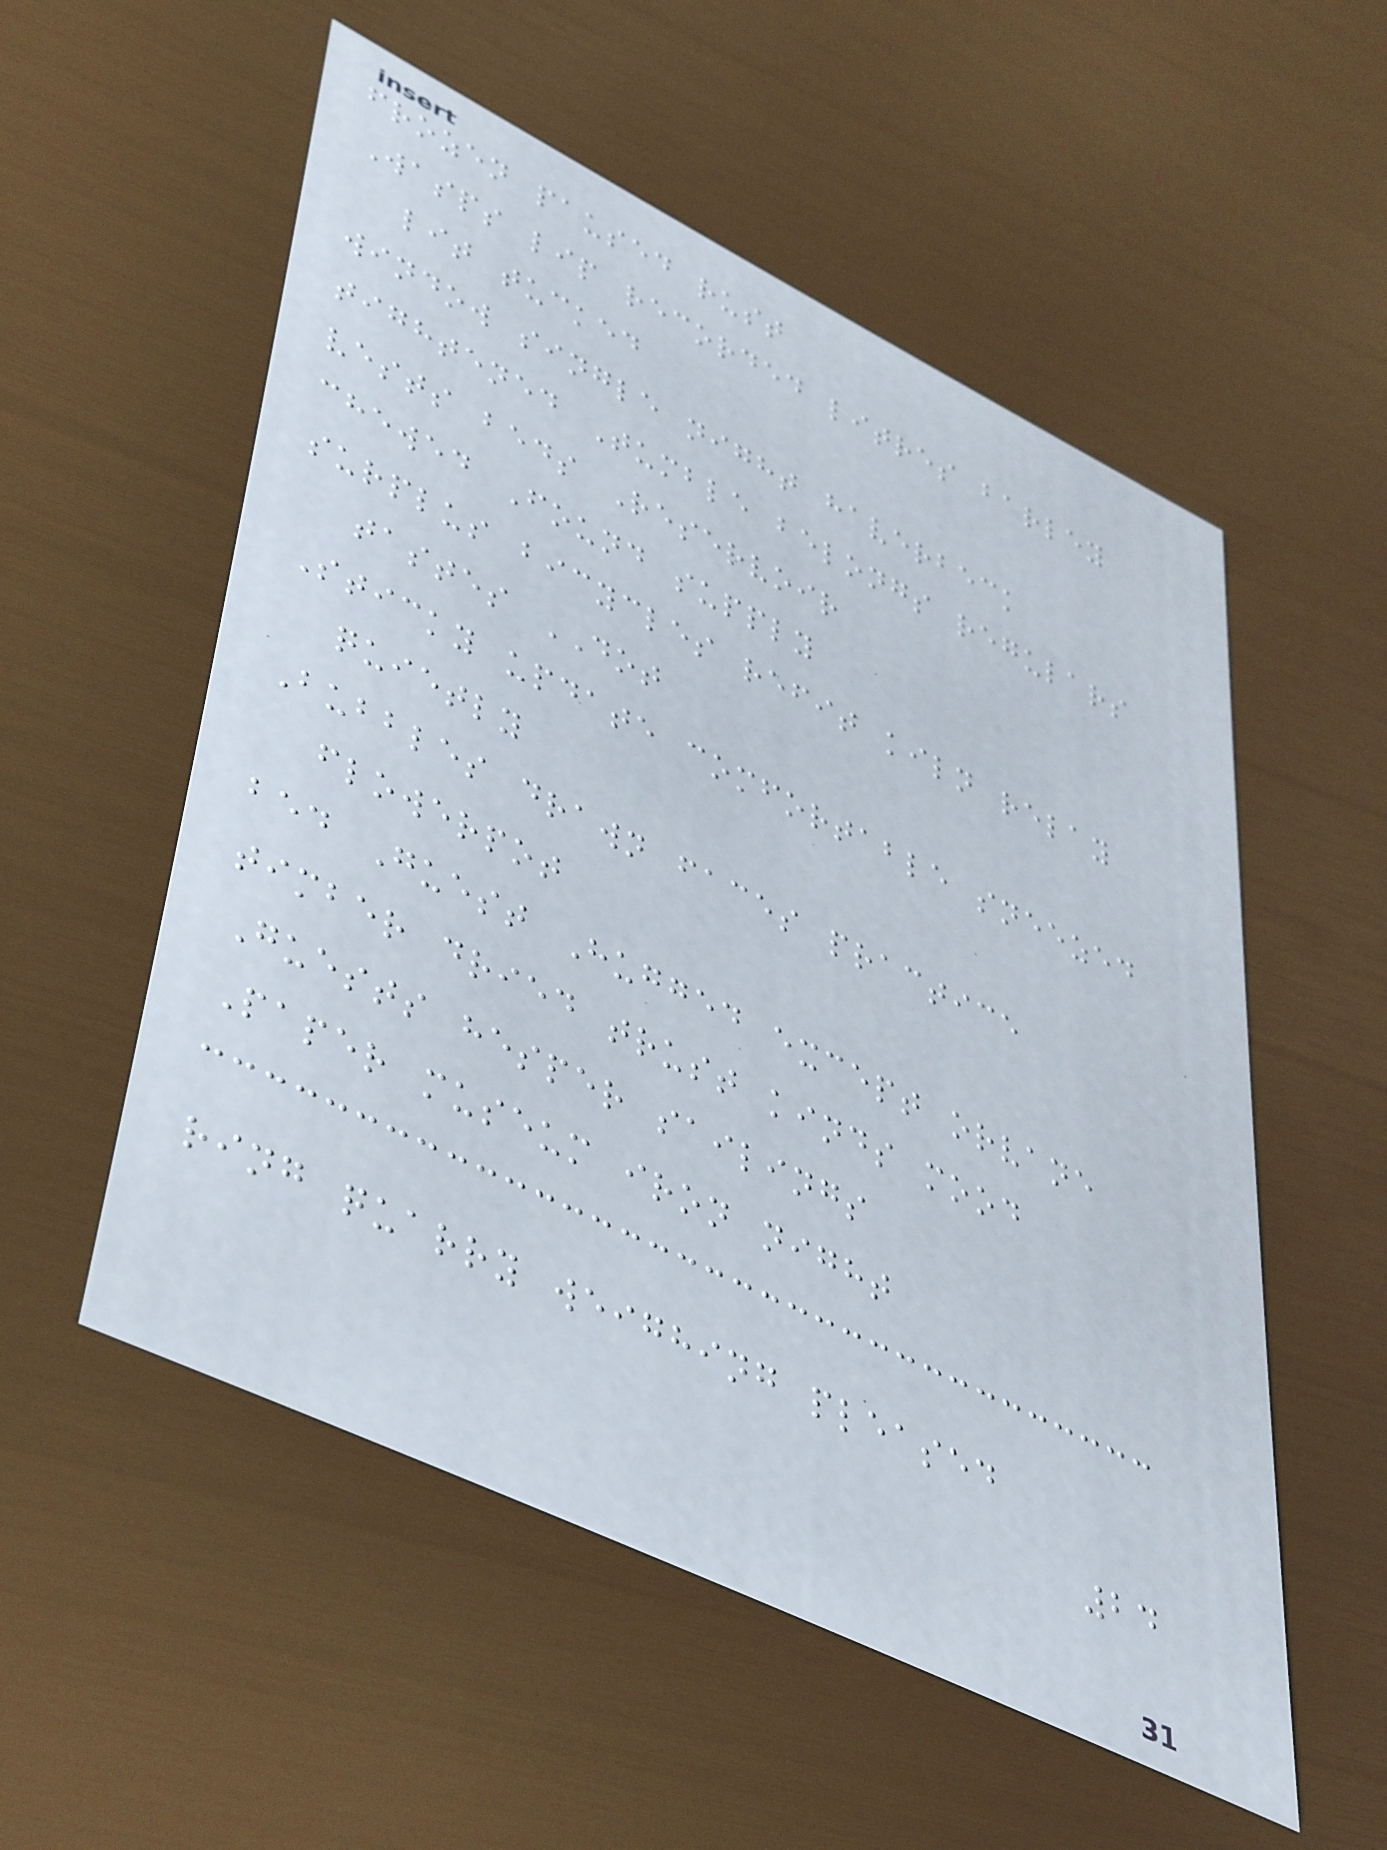frozen paused rust
Wasps lip recorded litres barley
lit tucked
window single night haverbeck
tightened Tumble belongs regulars
vests beds Reservoir
chewed Found supply
surplus bicycles refit kiln relay
tastes DOT
Sticky update comfortable sneezed
quietly
Bubbles drawn faces practice
flowerpot
bed Guest Hugged except orvane
timber dried trust kinds mood
Guests hesper sailings
Paper museum iron night
ring quarry weighing pleased
24
